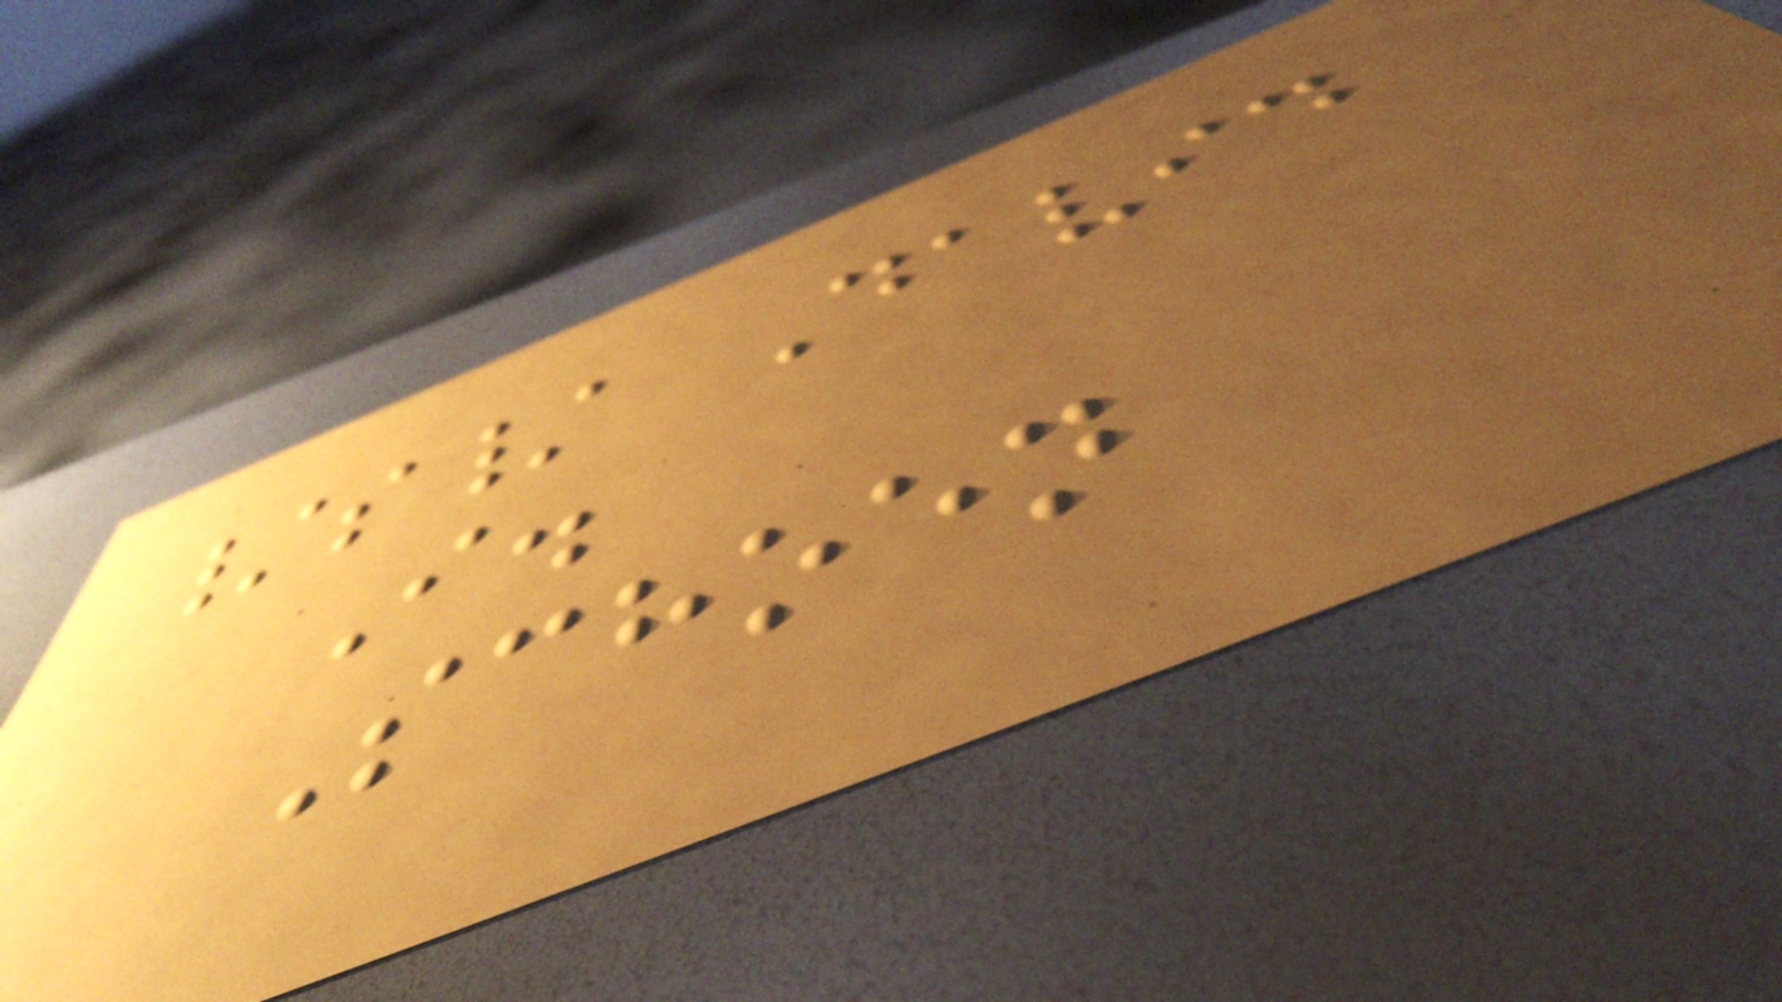/s/ David
I.
Schoen
